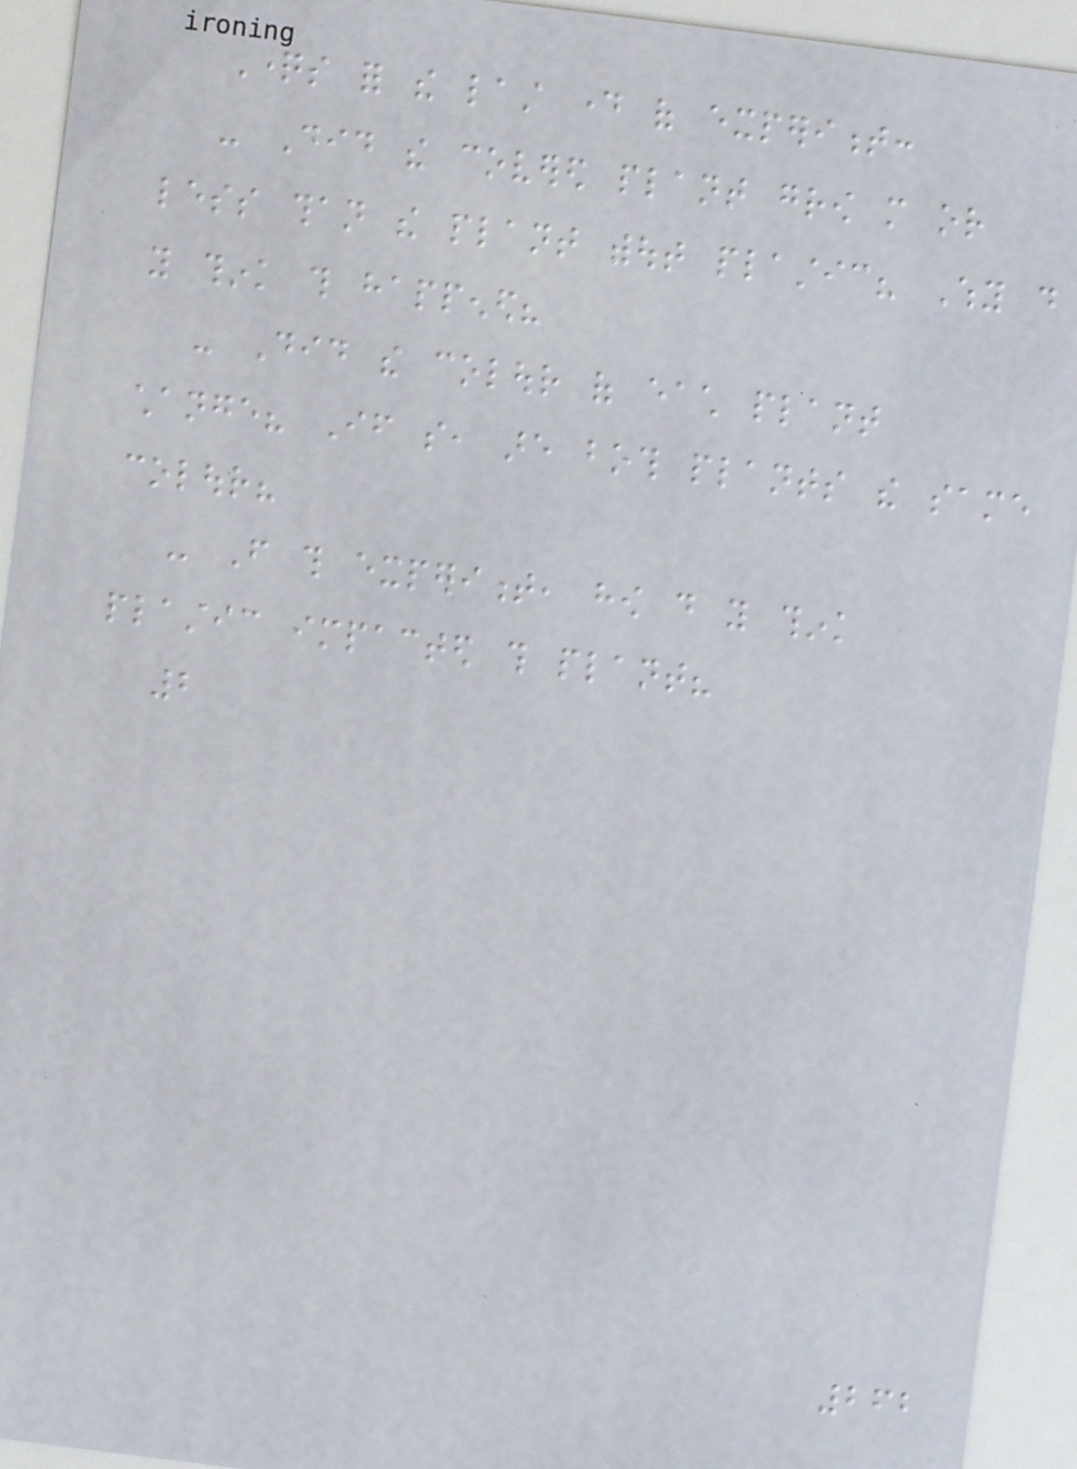Questions for the last day of experiment:
- Did the covered plant grow more or
less than the plant without plastic? Why do
you think this happened?
- Did the colour of each plant
change? If so, are both plants the same
colour?
- From this experiment, how do you think
plastic impacted this plant?
2
262
